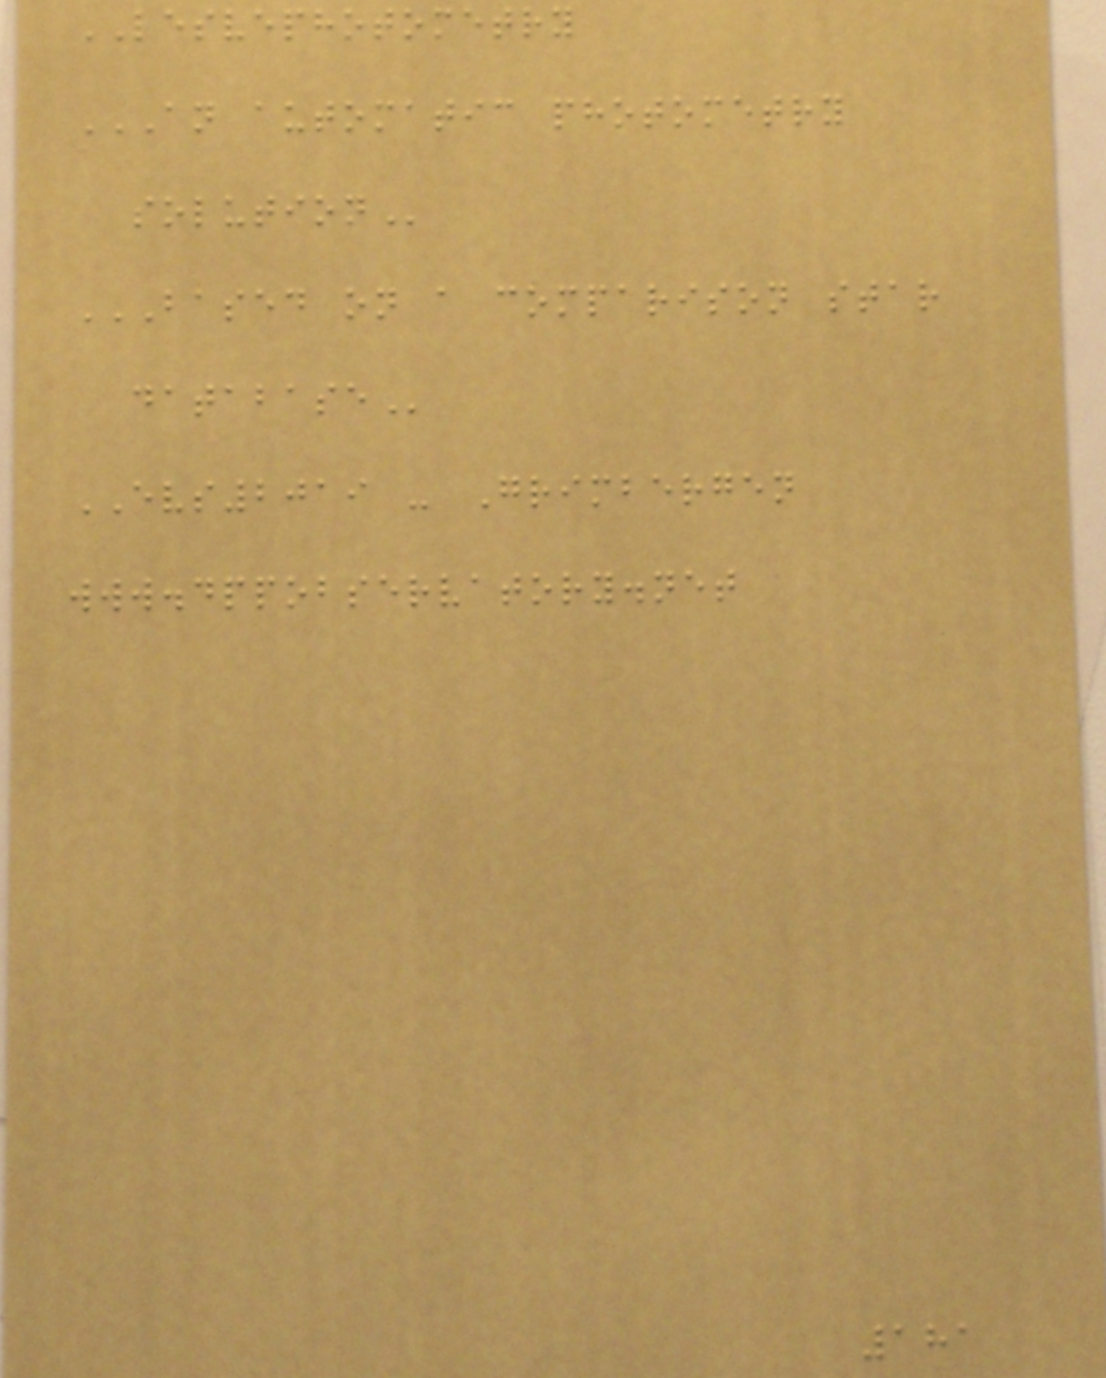LESVEPHOTOMETRY
AN AUTOMATIC PHOTOMETRY
SOLUTION
BASED ON A COMPARISON STAR
DATABASE
EVS2019 - Grimbergen
www.dppobservatory.net
181
